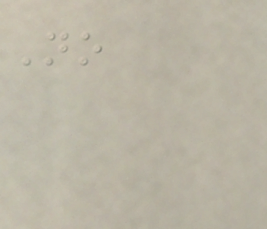No
